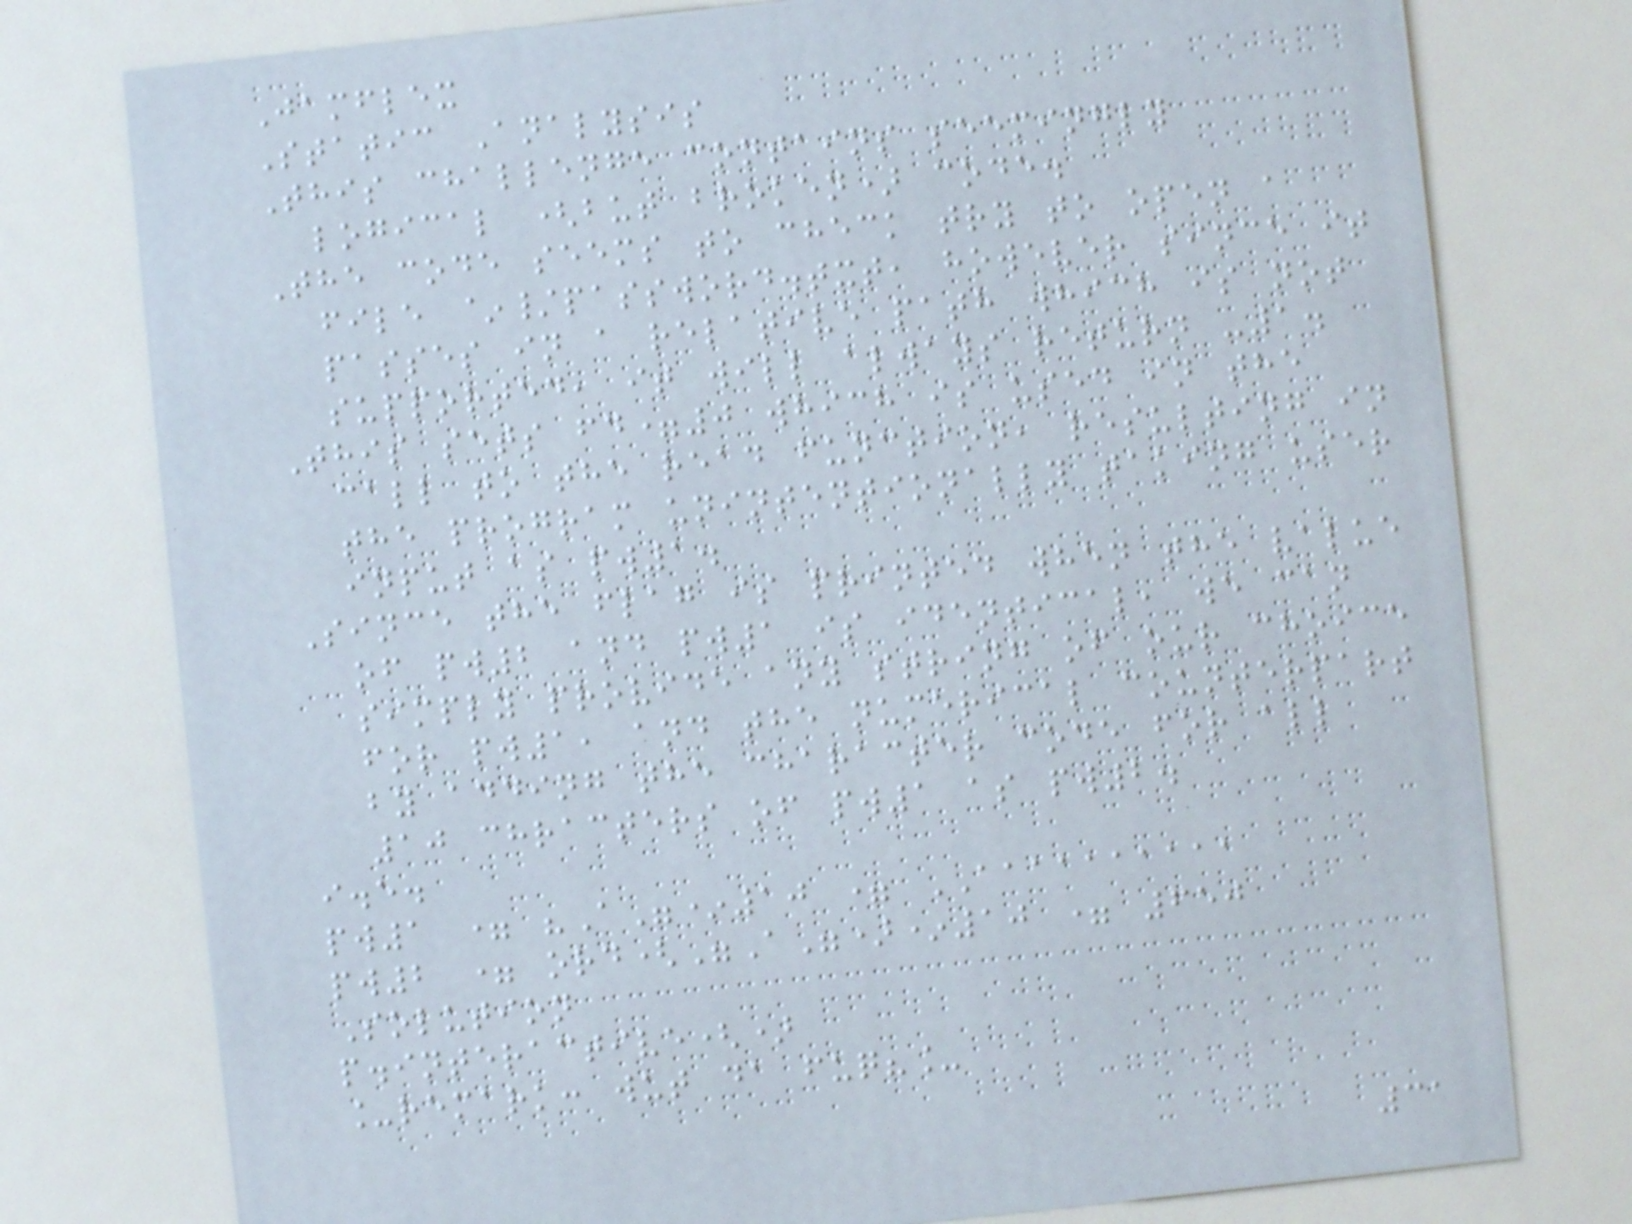Jamflex
Static Analysis
This challenge contains seemingly
logical (but broken) code.
The code seems to check try to open a
file ~/password.txt, however since it
passes in a relative path which is not
supported, it will always return -1.
This sets fd=0 which is used in the
call to the read function, resulting in
the program unintentionally taking user
input as pw1.
Since the flag is printed when the value
of pw2 and pw1 is identical, we can
simply provide any string of our choice
for pw1, and the numerical counterpart
by adding the character code for all
10 chracters of pw1 as pw2.
i.e.
pw1 = "A"*10 = AAAAAAAAAA
pw2 = ord("A")*10 = 650
Solution
p.interactive()
_remark: wut da fuq?_
31
